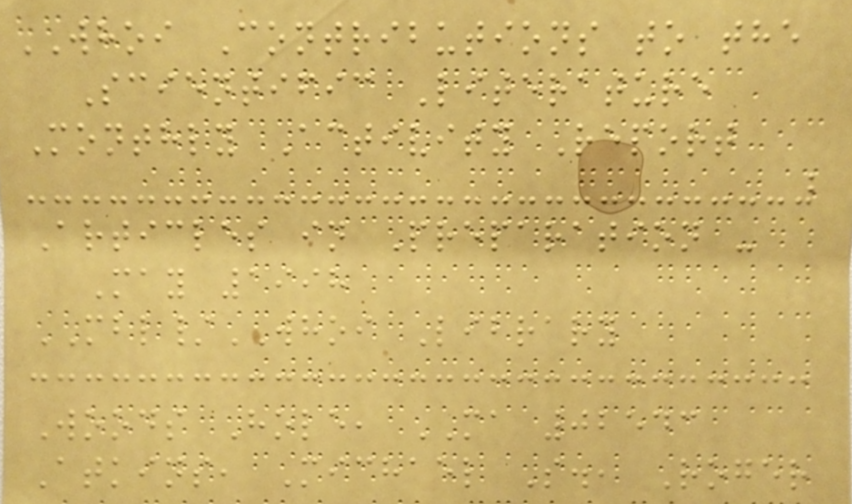WHOI Contributions to the
Scientific Literature
Monthly Activity Report
Articles in Preparation -
May 1998
MBL/WHOI Library
Woods Hole, MA 02543
Atkins, Michael S., Roger
